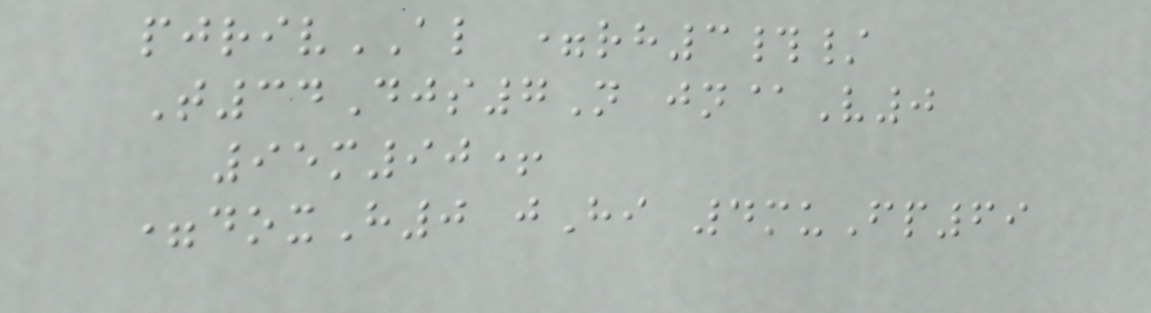pjrivAL =rh3#/
T34Djs7N jn@V0
95m90+
=doxH0 jHi 4muFp69
